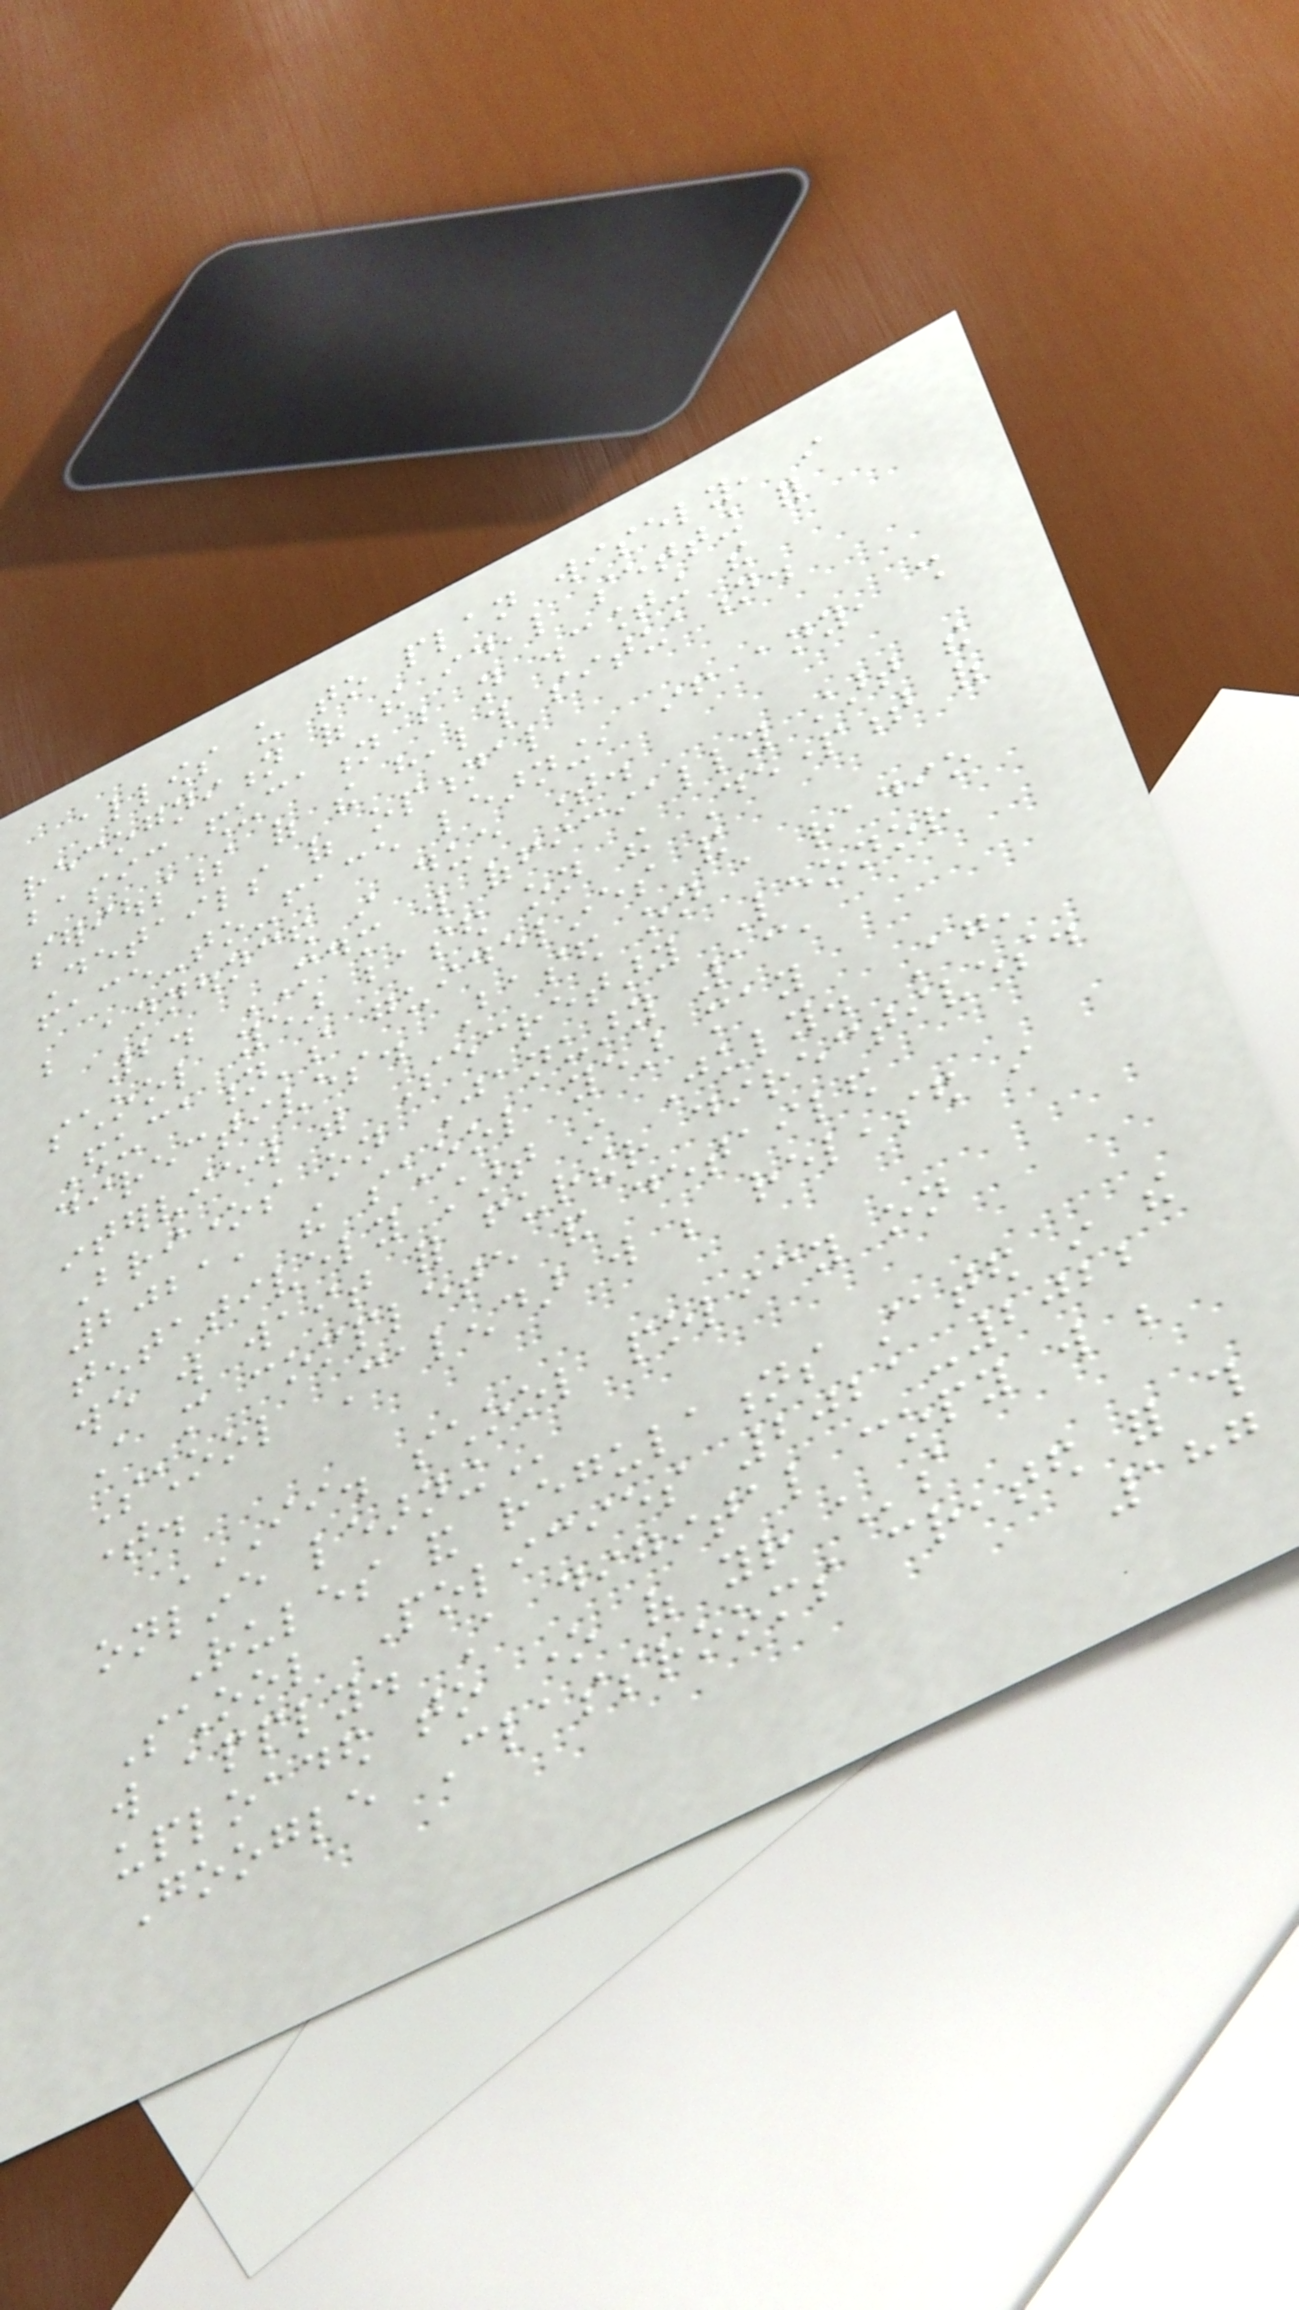allows us to plan wisely, in
recognition of the ideal setting for
basic education but not discounting the
seriousness of the health situation.
Details of optional
face-to-face learning, if any, shall
be announced in due time.
2. MDM will officially start the
school year based on the Department of
Education's guidelines and
directives. Based on a radio
interview with Secretary Leonor
Briones on January 13,
2021, the school year may
tentatively start in July. Again,
we will wait for further directives.
A more complete and detailed
School Calendar will be released in
time.
II. SCHOOL POLICY ON
ONLINE LEARNING
Rules and regulations stated in the
School Policies 2021-2022
will apply. A digital copy will be
uploaded to one of your child's
Google Classrooms created for this
187
